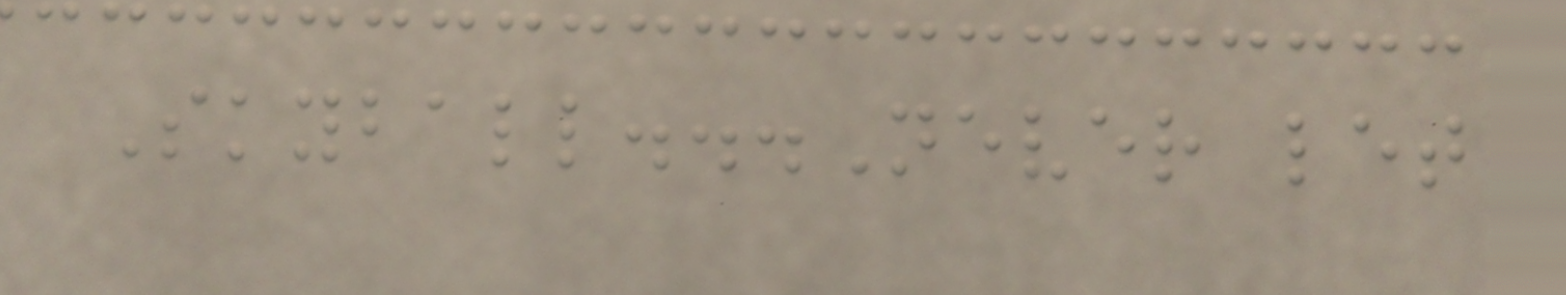Skyball...Never let
